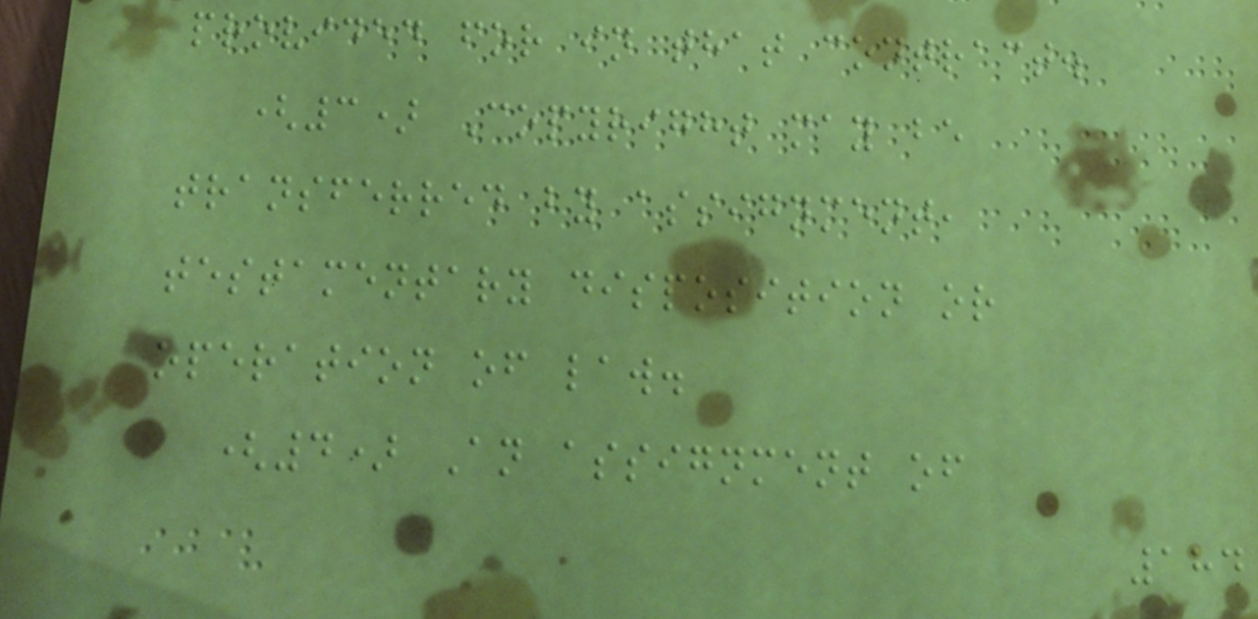provided for in that contract.
(3) Copyright may be
transferred by assignment,
testamentary disposition or
operation of law.
(4) An assignment of
184
